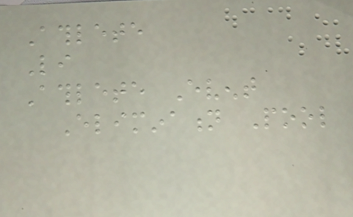Athlete
Li
Athlete Event
Elimination Pool
